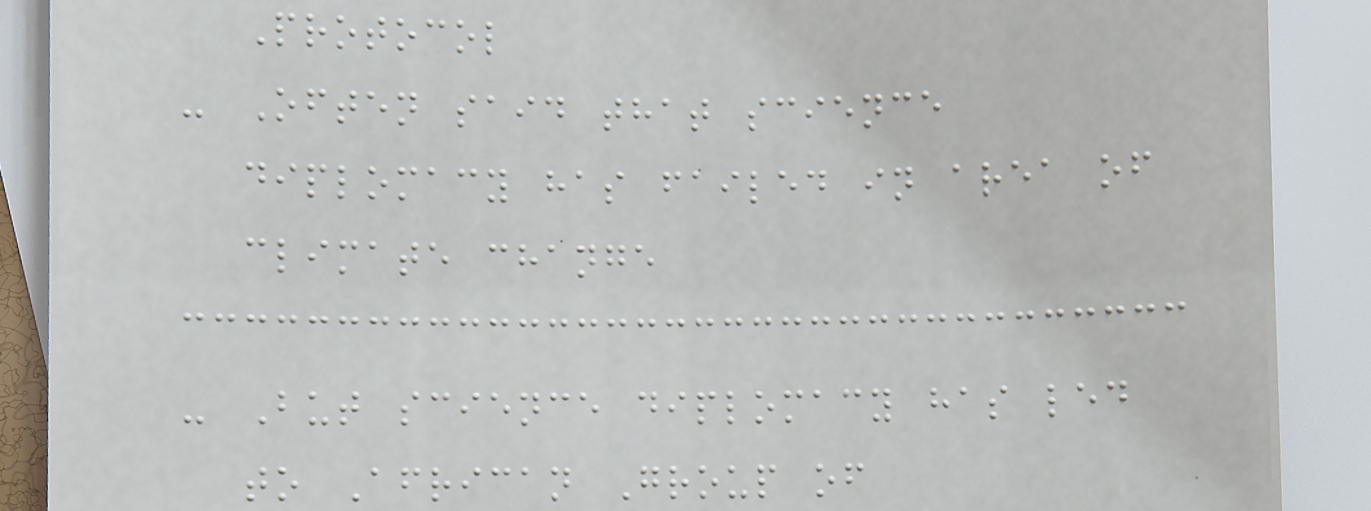Protocol
- Often said that science
diplomacy has failed in area of
climate change
- But science diplomacy has led
to African Group of
